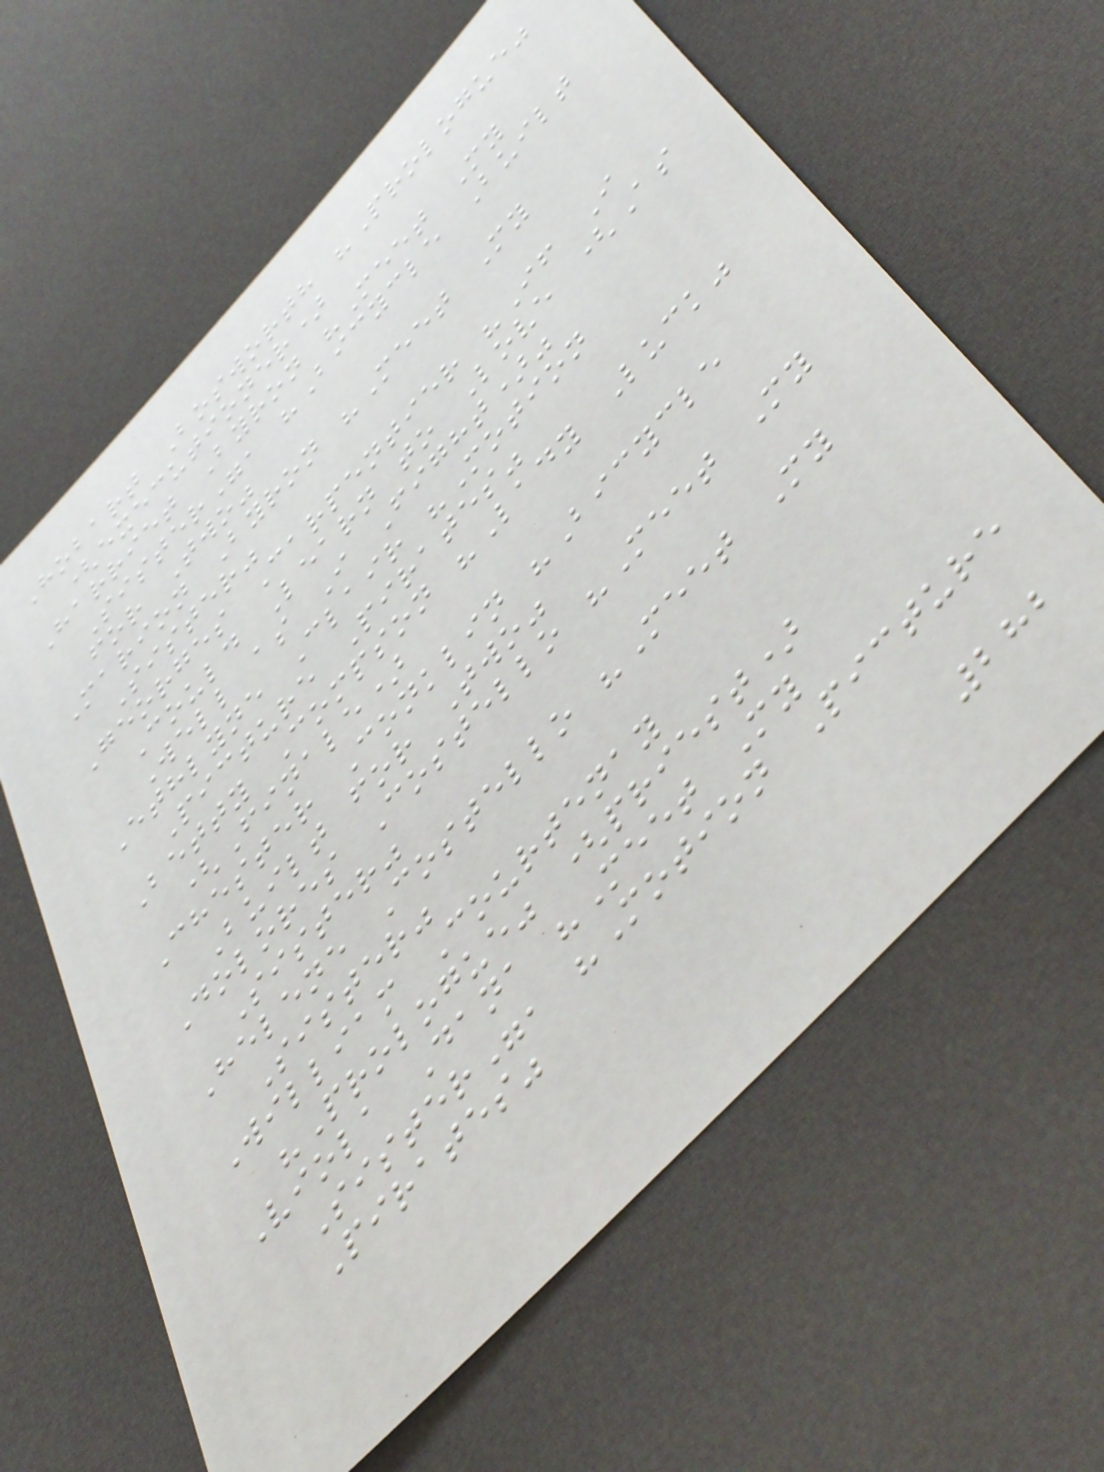Hobart Bosworth "Prologue"
(executioner)
Harriet Byron "Meet My
Sister", "Bicycle Built
for Two"
Marion Byron "Meet My
Sister"
Georges Carpentier "If I
Could Learn to Love (As
Well as I Fight)"
Ethlyne Clair "Motion
Picture Pirates"
Betty Compson "Lady Luck"
(Finale)
Chester Conklin "Bicycle
Built for Two"
Dolores Costello "Meet My
Sister"
Helene Costello "Meet My
Sister"
William Courtenay
"Prologue" (priest)
Viola Dana "Meet My
Sister", "Motion Picture
Pirates"
282
